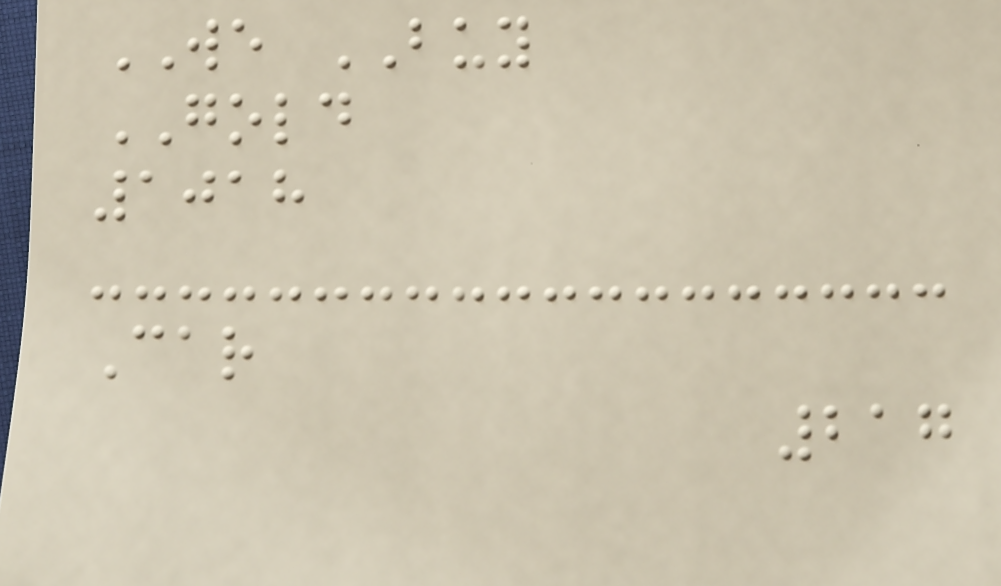WE BUY
GOLD
1018
Car
217
